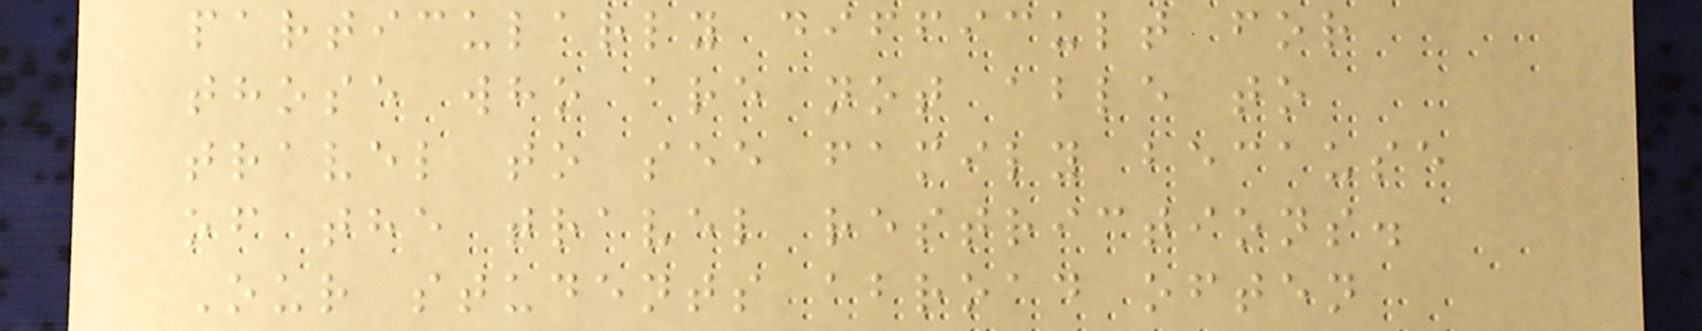particularly difficult for
those who are not able to
travel to see family because
of the travel restrictions.
Our students abroad often
